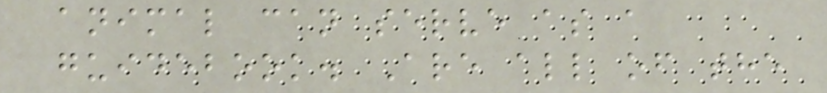animal can serve as a
guidebook. Are all of the
